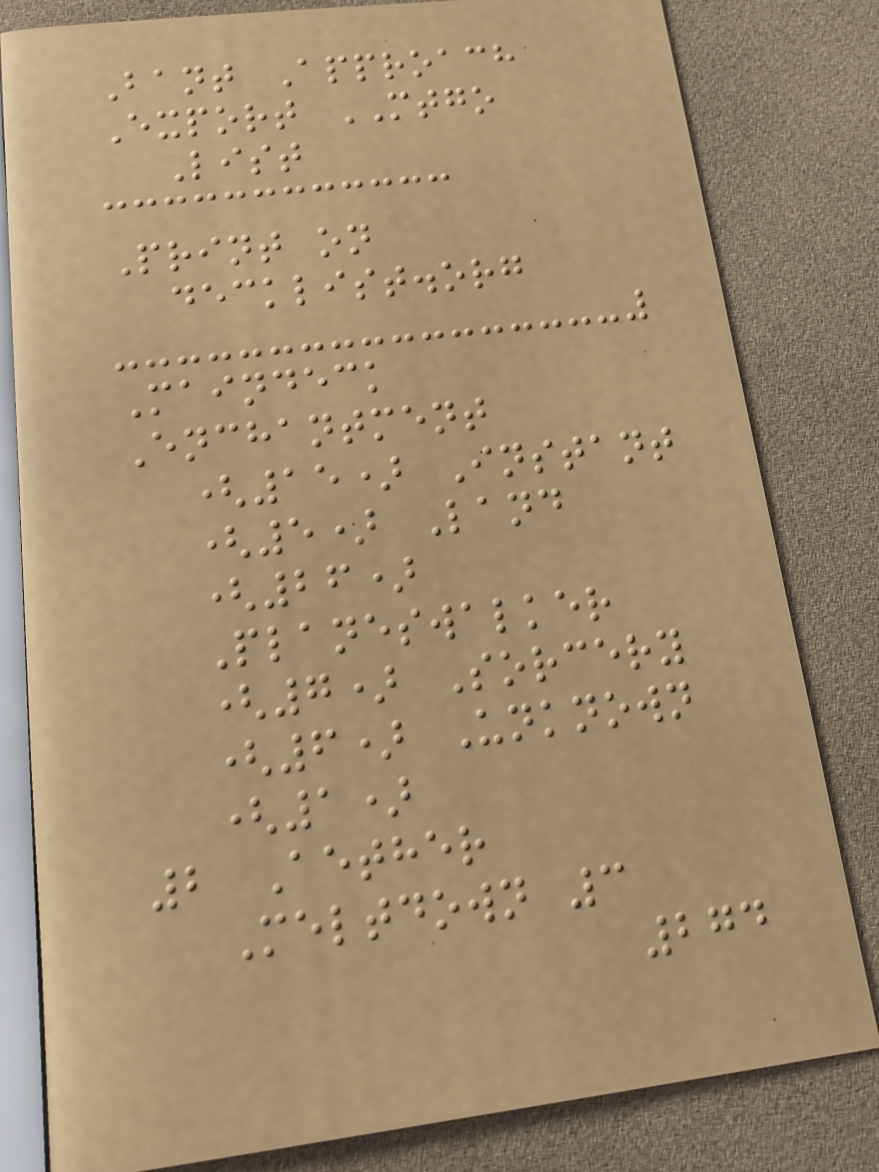Bant Approach
Export MTGO
List
Print on
decklist.org
Maindeck
Enchantment
(15) Instant
(5) Land
(26)
Planeswalker
(7) Sorcery
(6) Unknown
(1)
2 Aether
Meltdown 3
274
